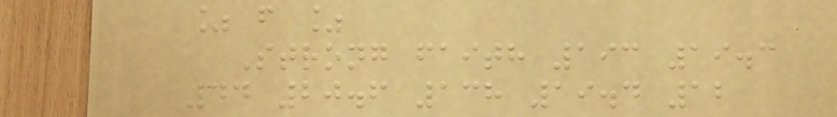% f %
Strong faith 193 19.3
44 20.6 138 19.4 12
